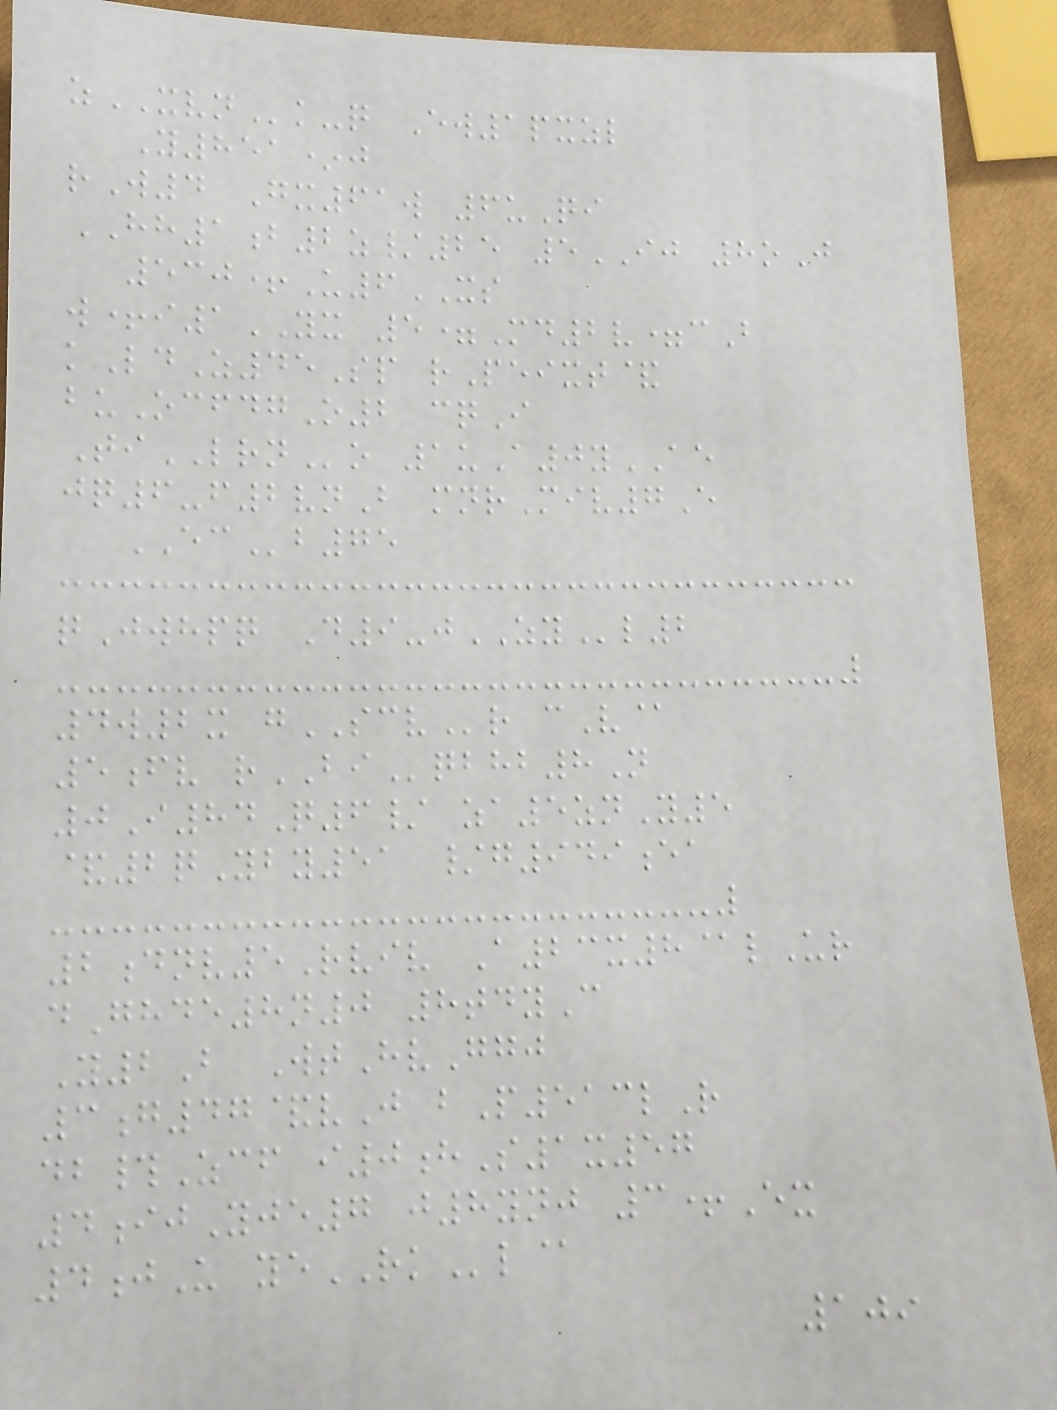zXVNk-q Ew1pxzl
Y851*j
rW4 Gx61w 6uQi
HH1b2z/25 5IJ 8oJ
530+U6XS
w+i1YX 5=Md2v=cB
kLdZ45Sp rPeixt&
buOcfdgO2 cqI
TiLRNo 1uA0yAE
jq6-f2vnB mnrMiv7E
ECb75
qJwhpq D9-jZYl2
4w2x gSCVr cV@
5fv rBIqbhb8N
0I84Q6/ za5znY5
&2qYby51 /g949ea
2dnv5Rviv A23x8@lUr
dGhde8n0 8tdyC
Y2B WtHvGgj
3g47&vJ bP513lR
db#Zcf i0hS1x57
4ijYje7 j8ynj 3+Ex
4jU yeRKl@
109
